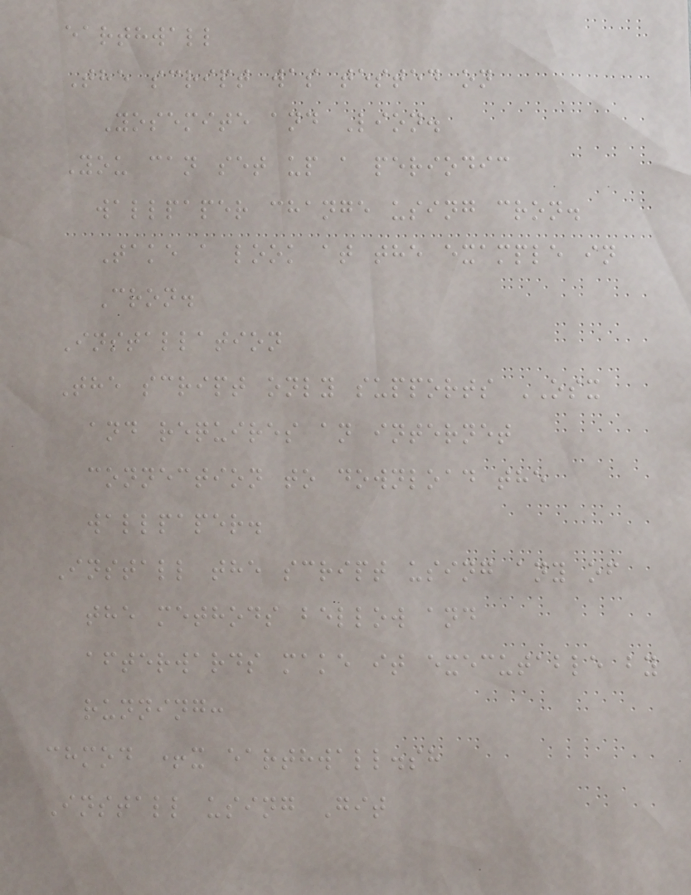earthwall
The script was tested on
Yosemite and Lion.
You can set up a periodic
wallpaper change using cron.
Take a look at the example in
Cron.
Installation
The script only supports OSX
and requires an internet
connection to download the
wallpaper.
Install the script using any of
the methods bellow and
afterwards make it executable by
running:
chmod +x earthwall.sh
Install using Git
